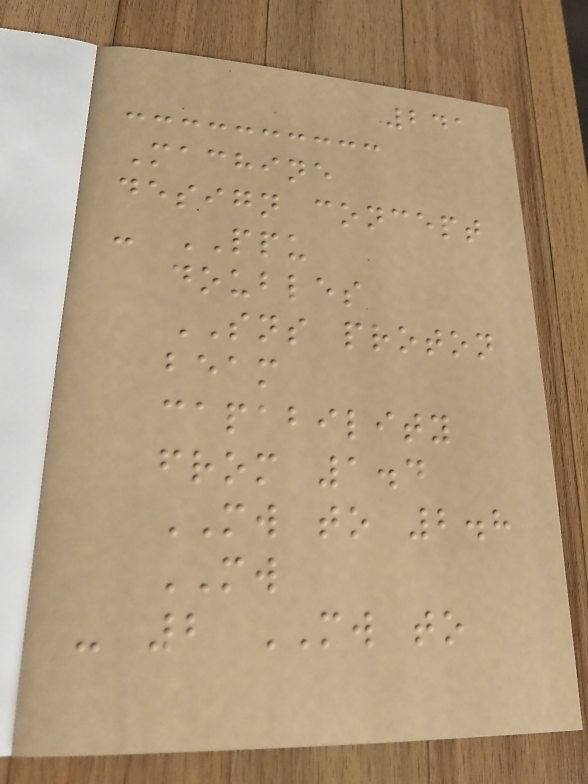241
Machine
design concept
- PPU
doubles
SNS proton
beam
capability
from 1.4
MW to 2.8
MW
- 2 MW to
